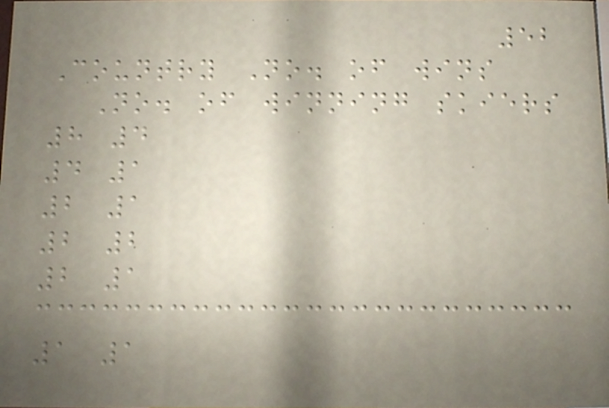52
Country No. of wins
No. of winning skiers
8 4
4 1
2 1
2 2
2 1
1 1
